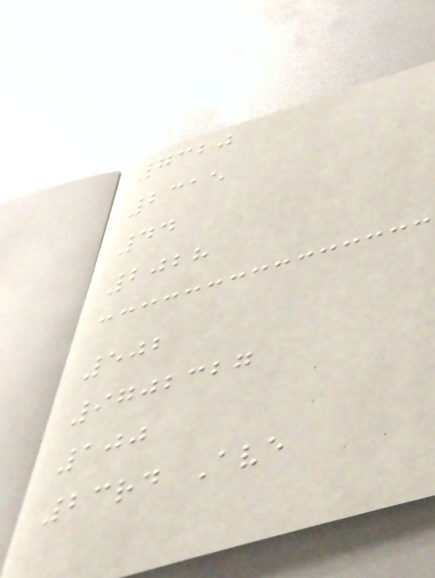7320
2315
44
2028
502
9702327
100
23rd Ave
